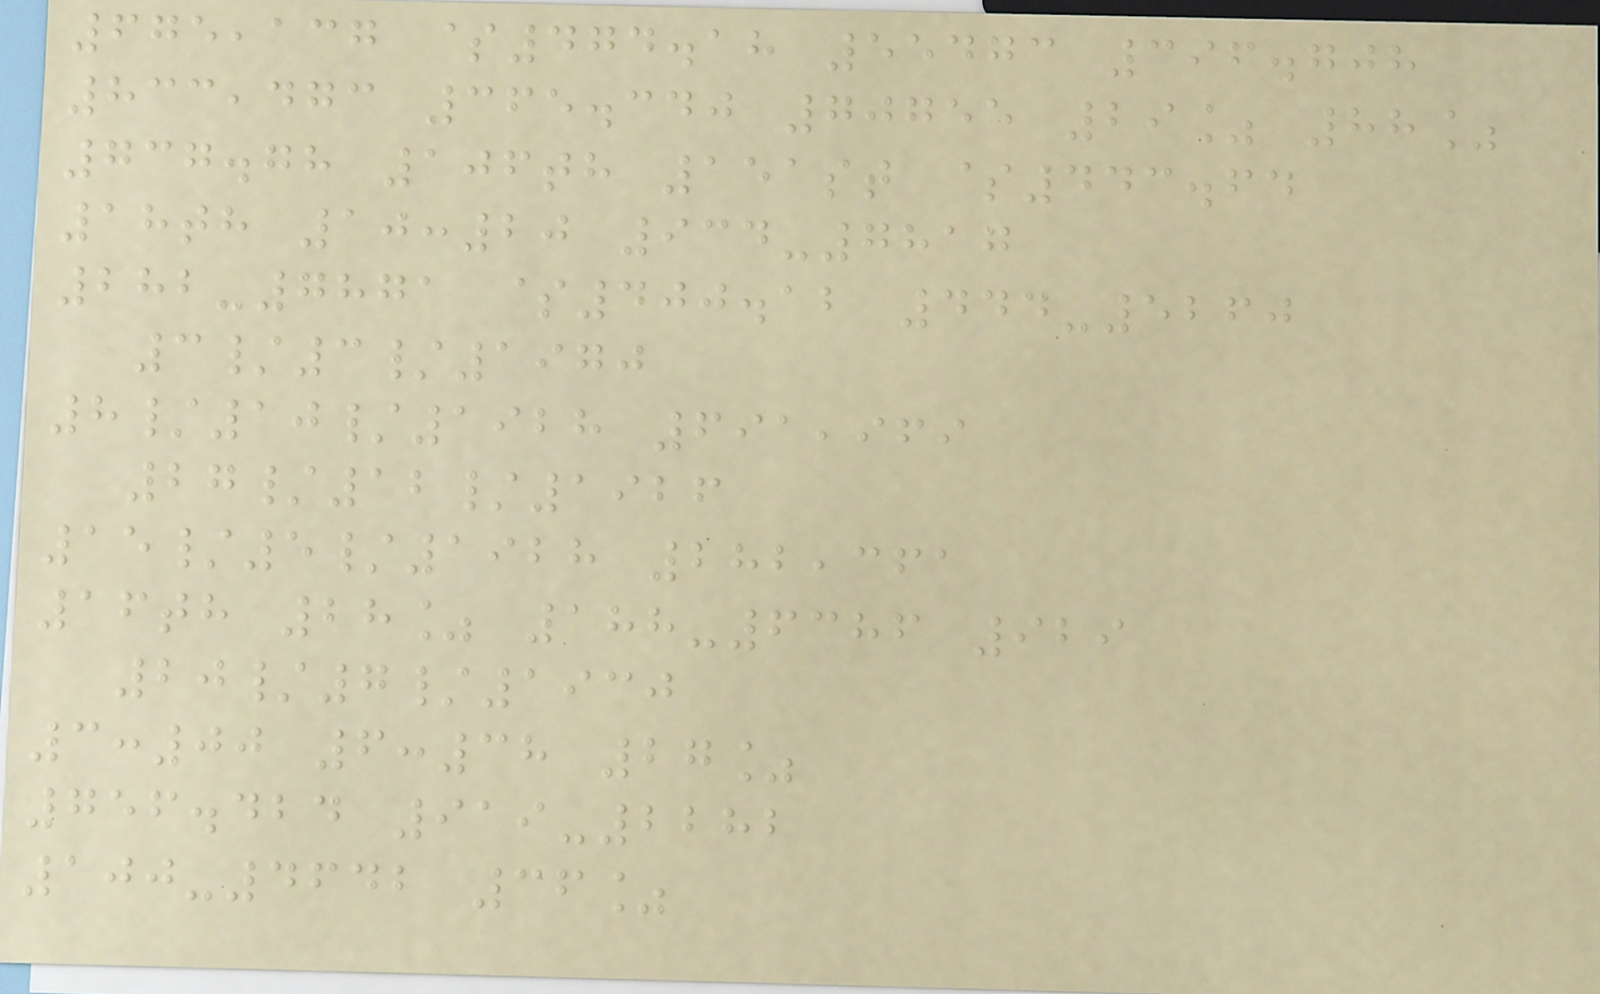675,137 $474.18 55473 396.708
833,473 365.340 70755 29% 88%
737.78 106th 151st $443.64
18th 10:20 934-7817
282-7871 $400.12 444-5260
3/3/1970
8/10/1928 691,969
27/12/1926
15/5/1928 282,361
16th 28% 188-6386 929
20/7/1930
3:00 6:38 27%
756.424 919-2282
100-4642 36%
